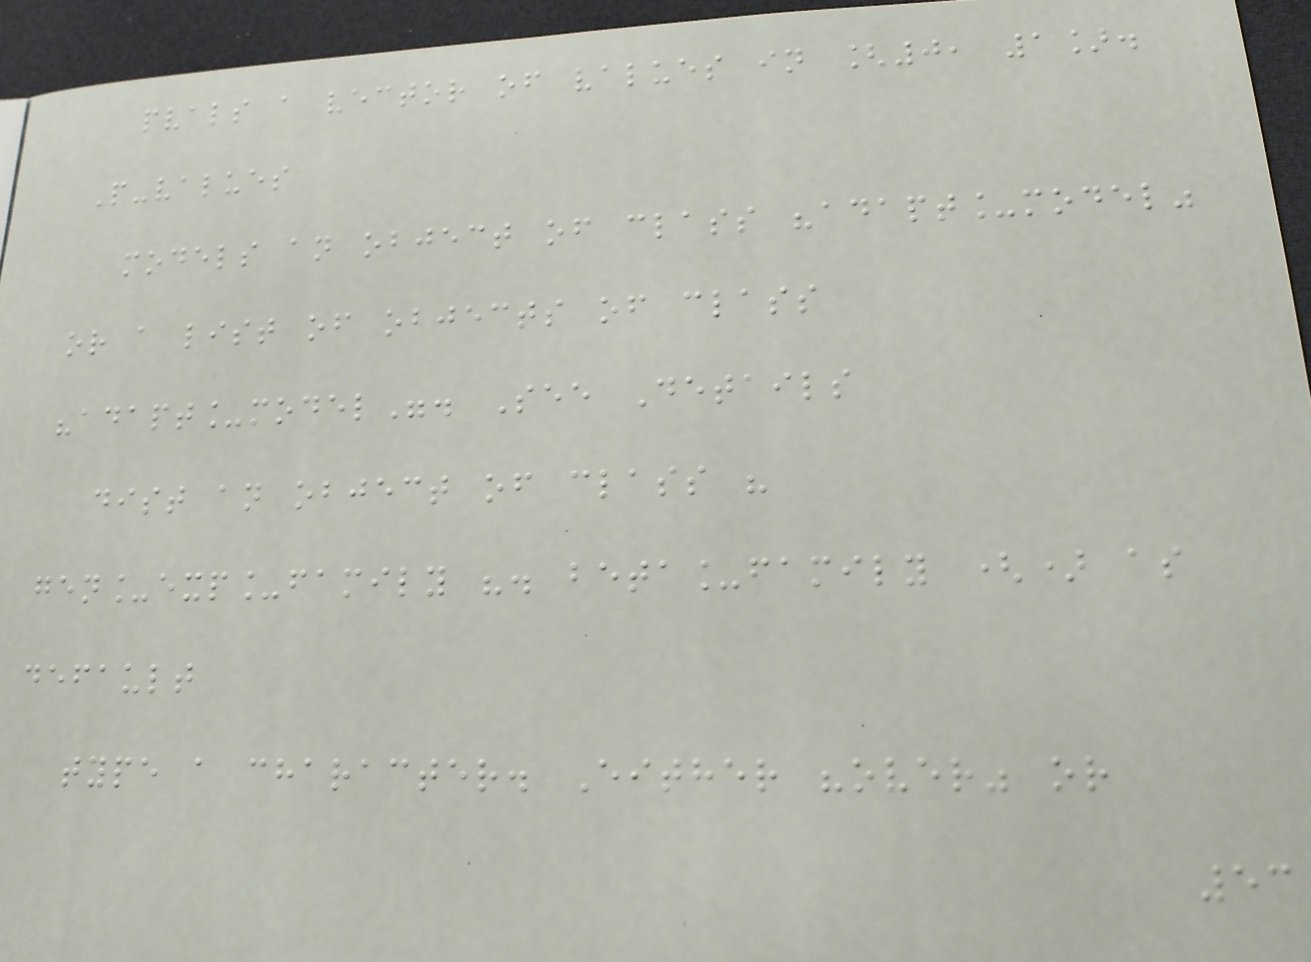pvals a vector of values in [0, 1].
P-values
models an object of class "adapt_model"
or a list of objects of class
"adapt_model". See Details
dist an object of class "
gen_exp_family ". beta_family () as
default
type a character. Either "over" or
53
